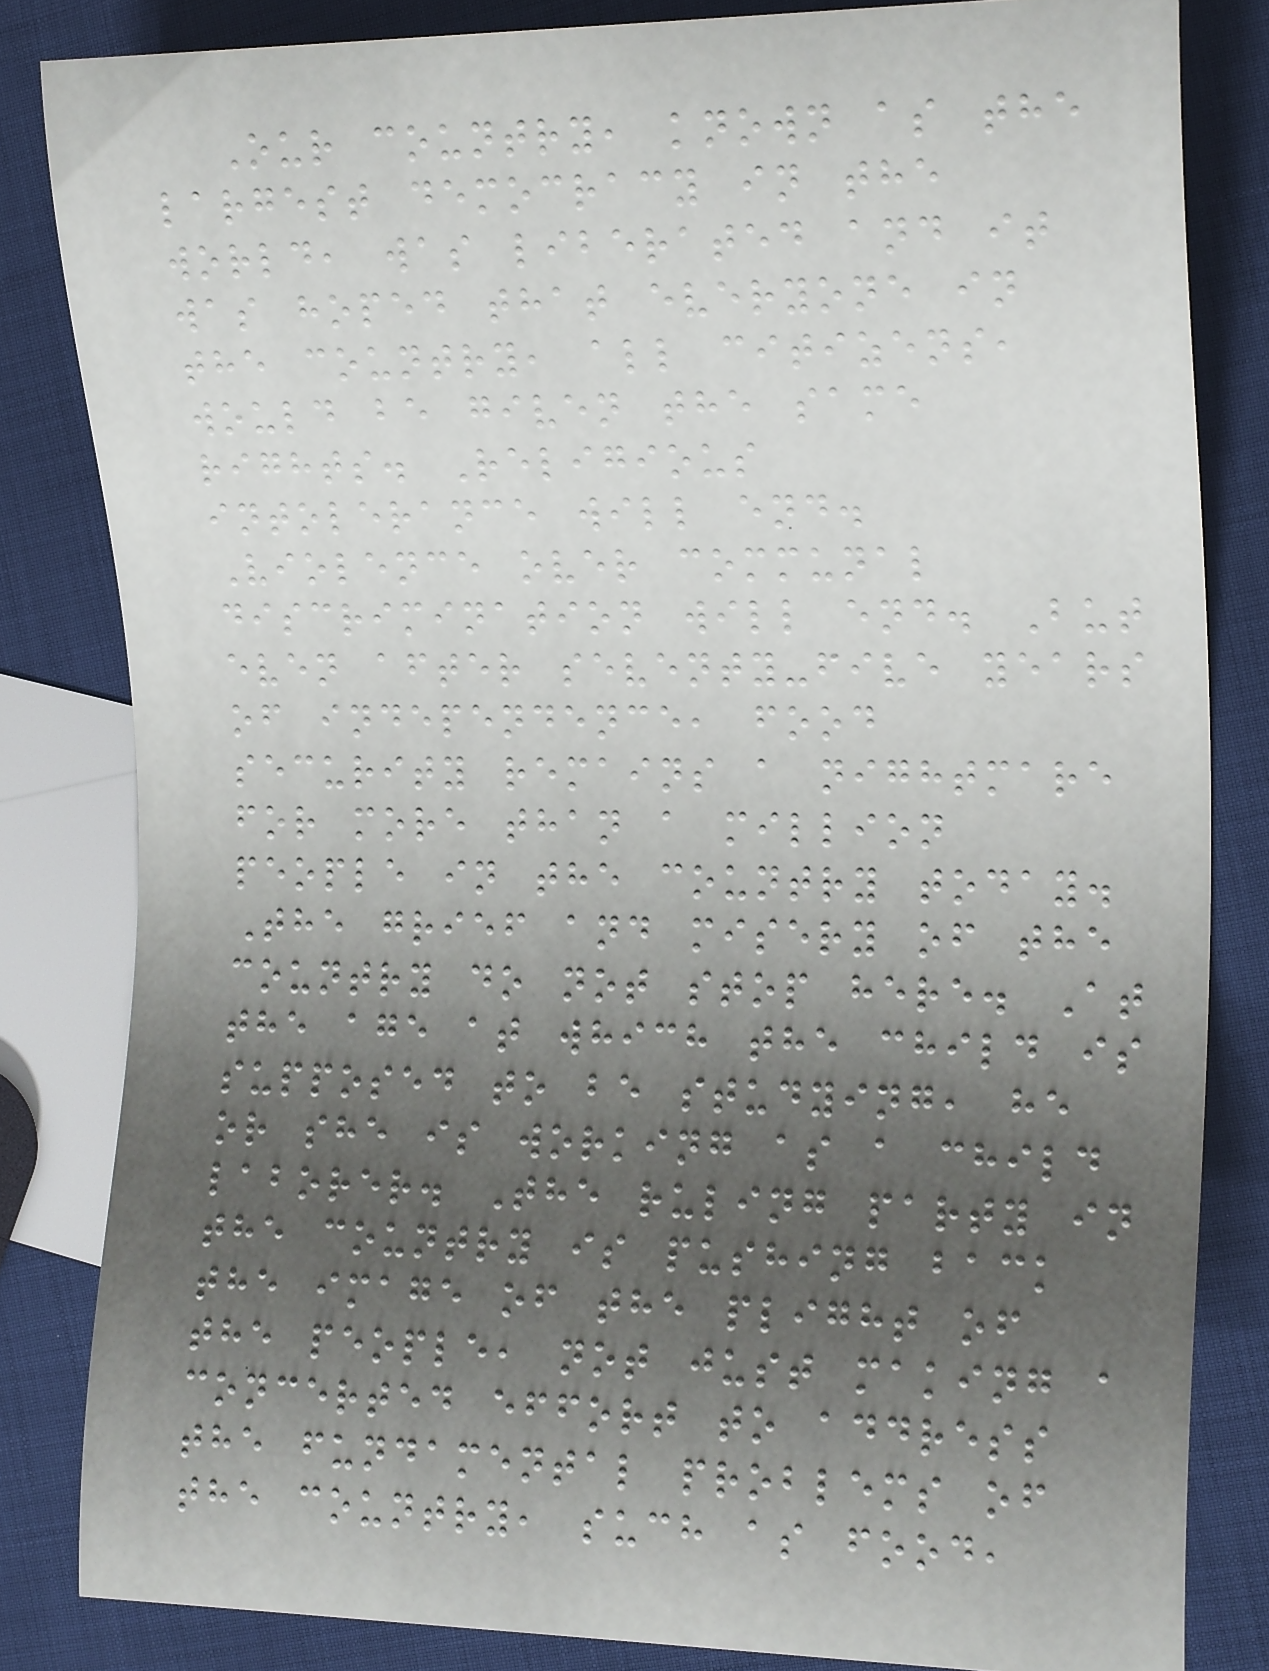Our country, known as the
largest democracy in the
world, was liberated and it
was hoped that everyone in
the country, all citizens,
would be given the same
rights. Religious
intolerance will end.
Violence over communal
discrimination will end. But
even after seventy-five years
of independence, food
security remains a nightmare
for more than a million
people in the country today.
The grief and misery of the
country do not stop here. At
the age at which the child is
supposed to be studying, he
or she is working as a child
laborer. The ruling party in
the country is pushing back
the image of the plight of
the people, not just making a
concerted effort to address
the fundamental problems of
the country, such as food,
